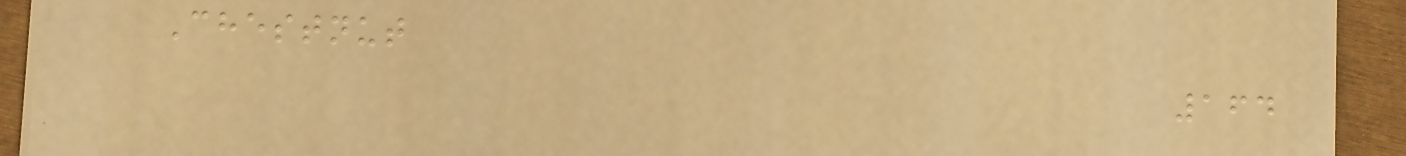Chestnut
164
